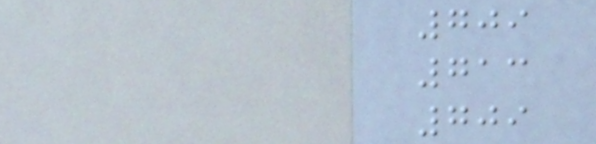709
713
709
